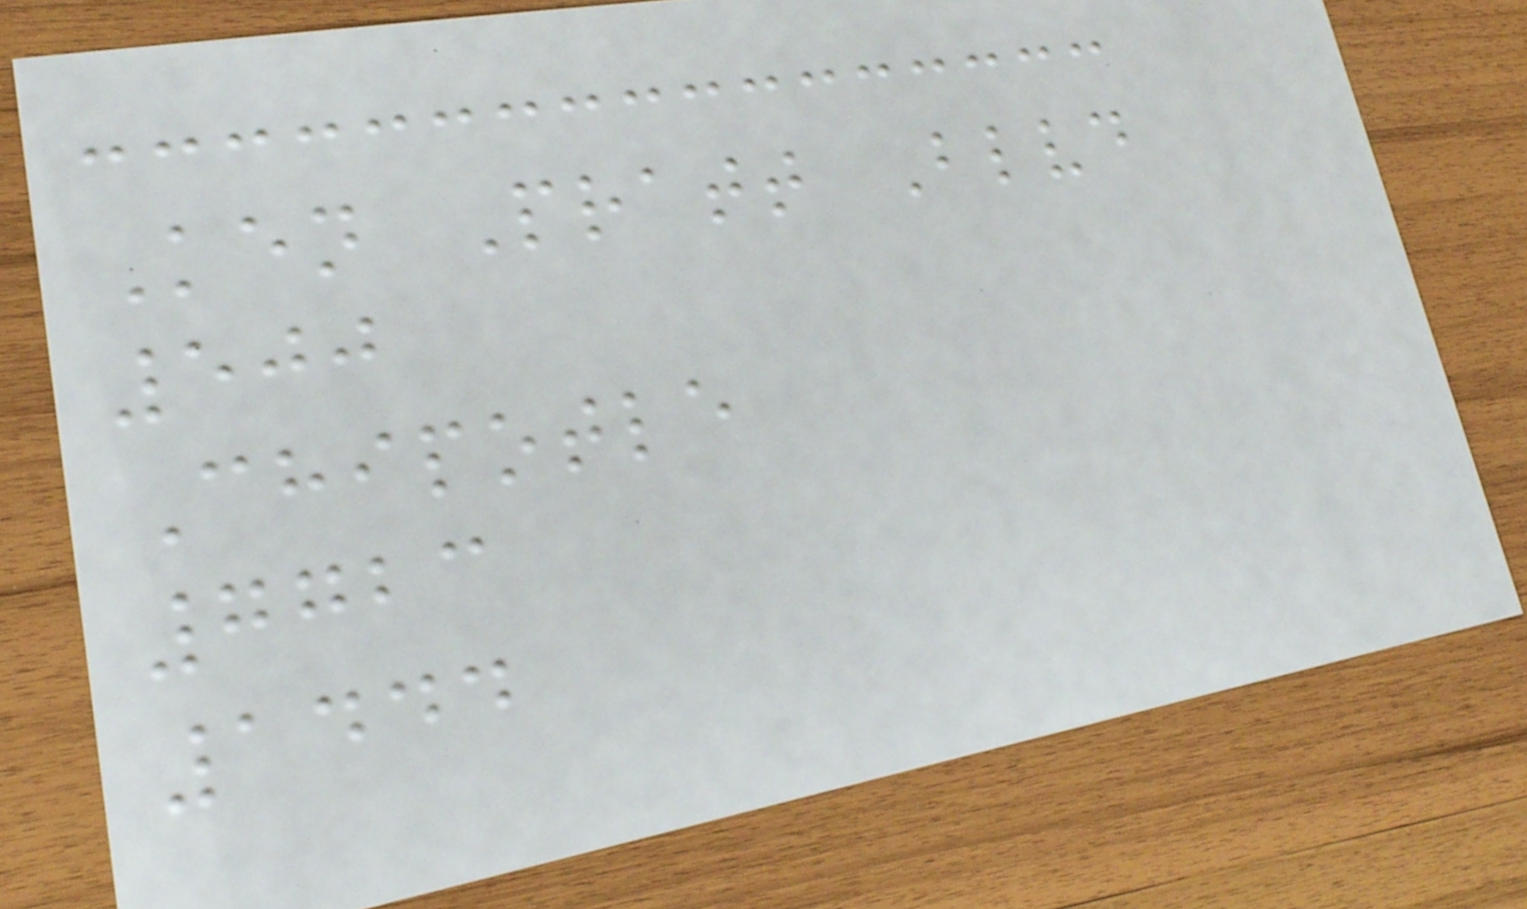Ken Pratt Blvd
500
Chipotle
7723
1444
